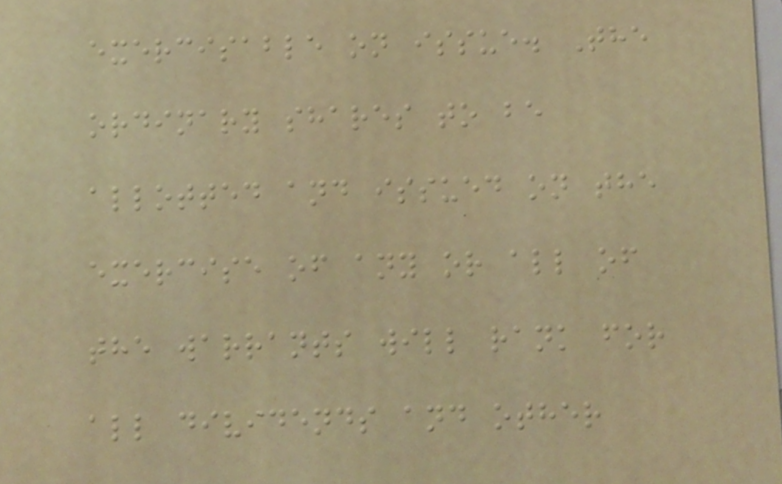exercisable on issue. The
ordinary shares to be
allotted and issued on the
exercise of any or all of
the warrants will rank for
all dividends and other
